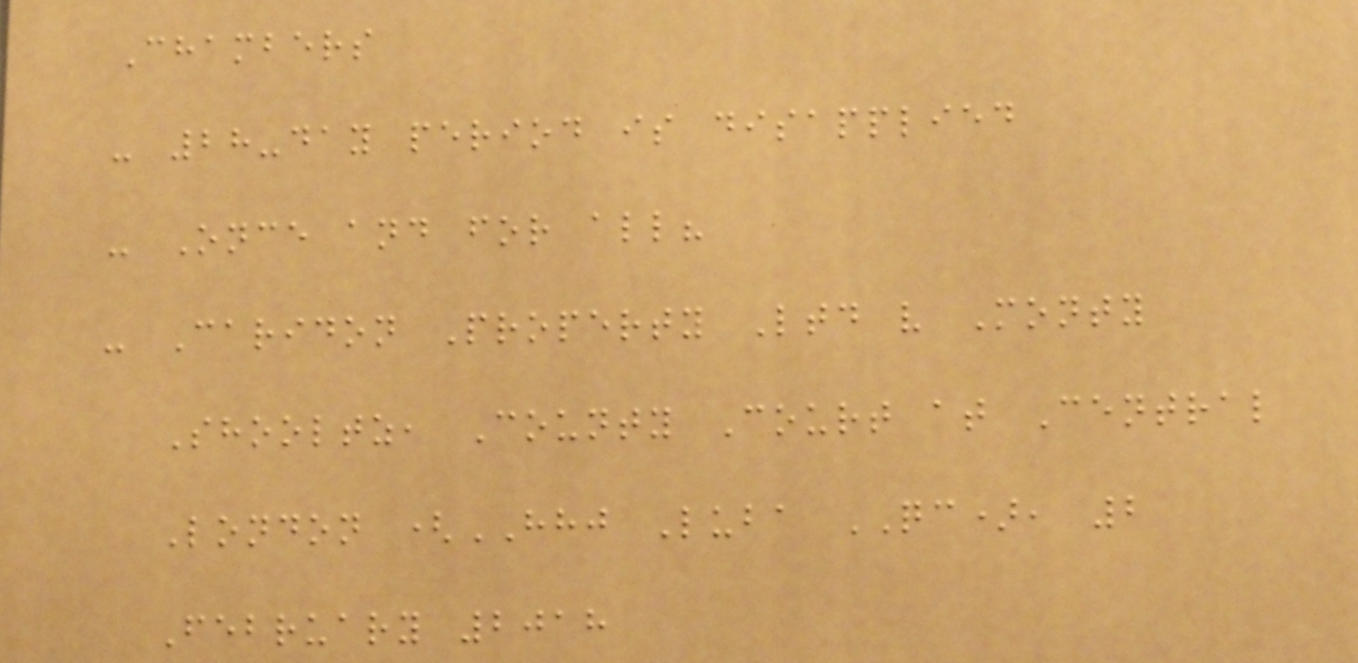Chambers
- 28-day period is disapplied
- Once and for all?
- Caridon Property Ltd v Monty
Shooltz, County Court at Central
London (HHJ Luba QC), 2
February 2018
